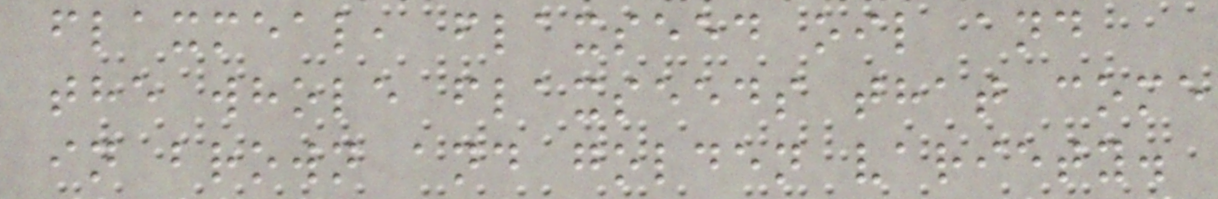flaxmeal, flaxseed oil and
the whole flaxseeds that come
in brown and golden variety.
